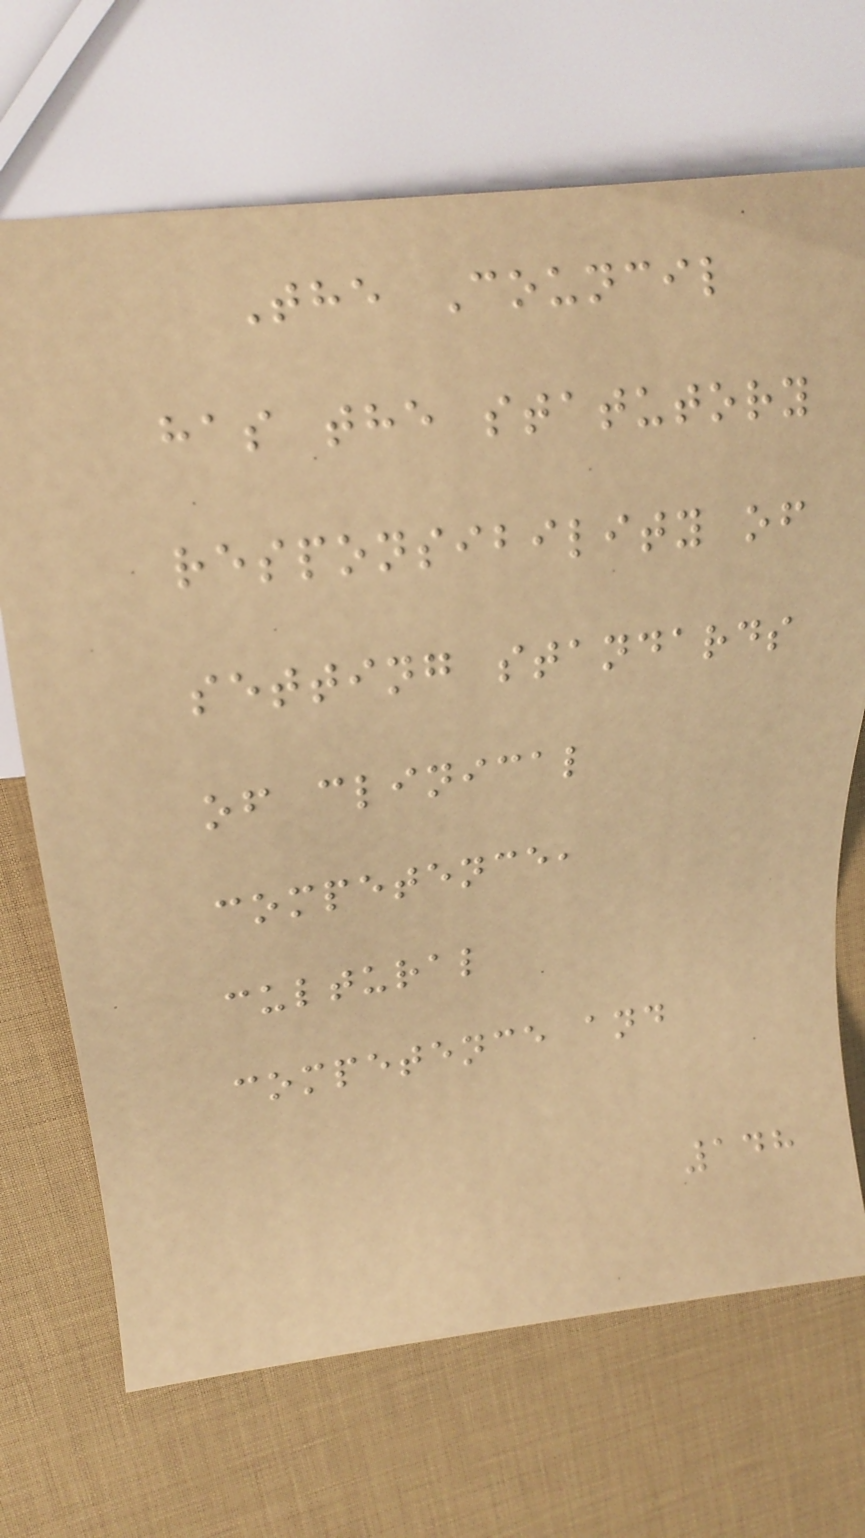The Council
has the statutory
responsibility of
setting standards
of clinical
competence,
cultural
competence and
148
